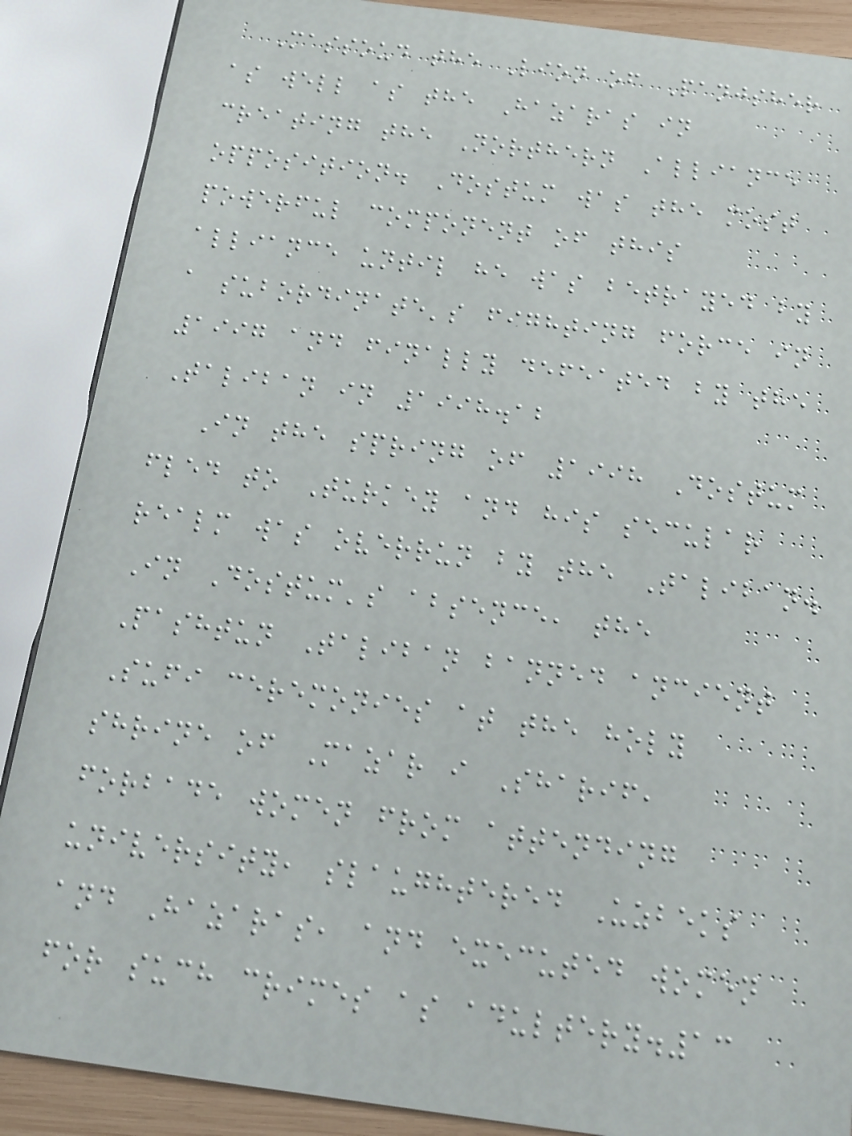Massoud the Lion of Panjsher
as well as the Hazaras in
creating the Northern Alliance
opposition. Dostum was the most
powerful component of this
alliance until he was betrayed by
a subordinate's fighting force in
1997 and finally defeated by the
Taliban in 1998.12
In the spring of 1998 Dostum
fled to Turkey and his secular
realm was overrun by the Taliban.
In Dostum's absence, the
Pashtun Taliban banned ancient
Sufi ceremonies at the holy
shrine of Mazar i Sharif,
forbade women from attending
university, slaughtered Uzbeks
and Hazaras, and executed women
for such crimes as adultery.13
